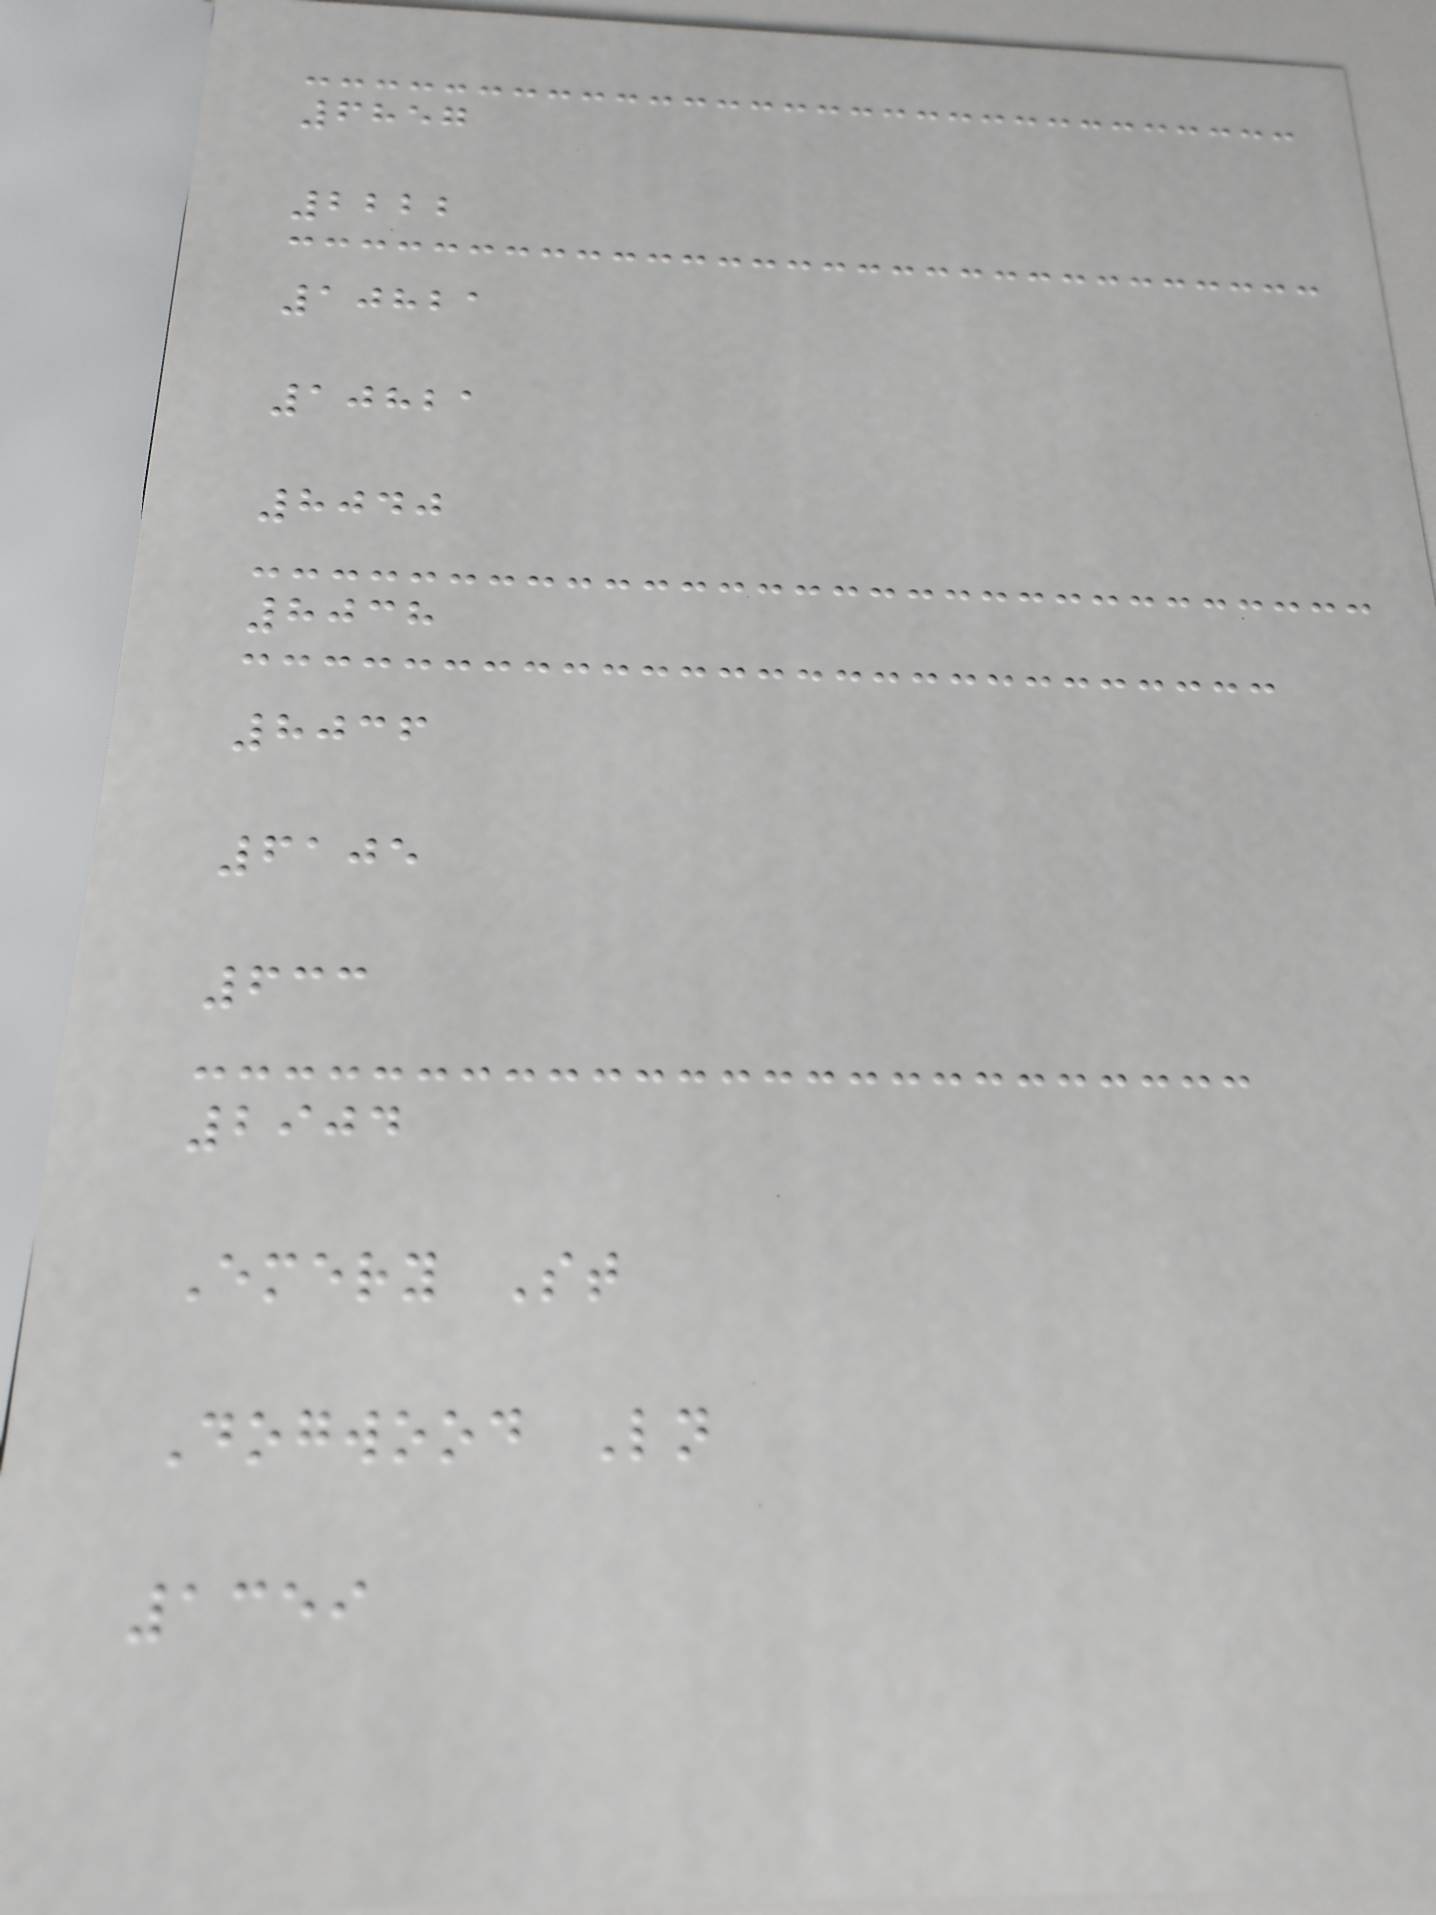6857
2222
10821
10821
8040
8038
8036
6105
633
2904
Emery St
Dogwood Ln
1359
